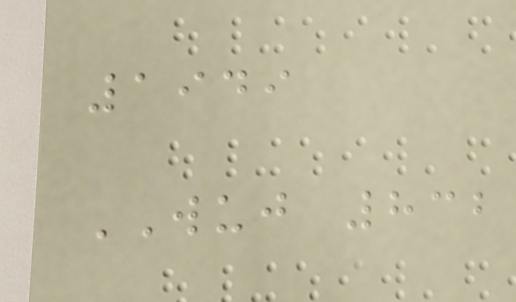1949
WUJ 832
